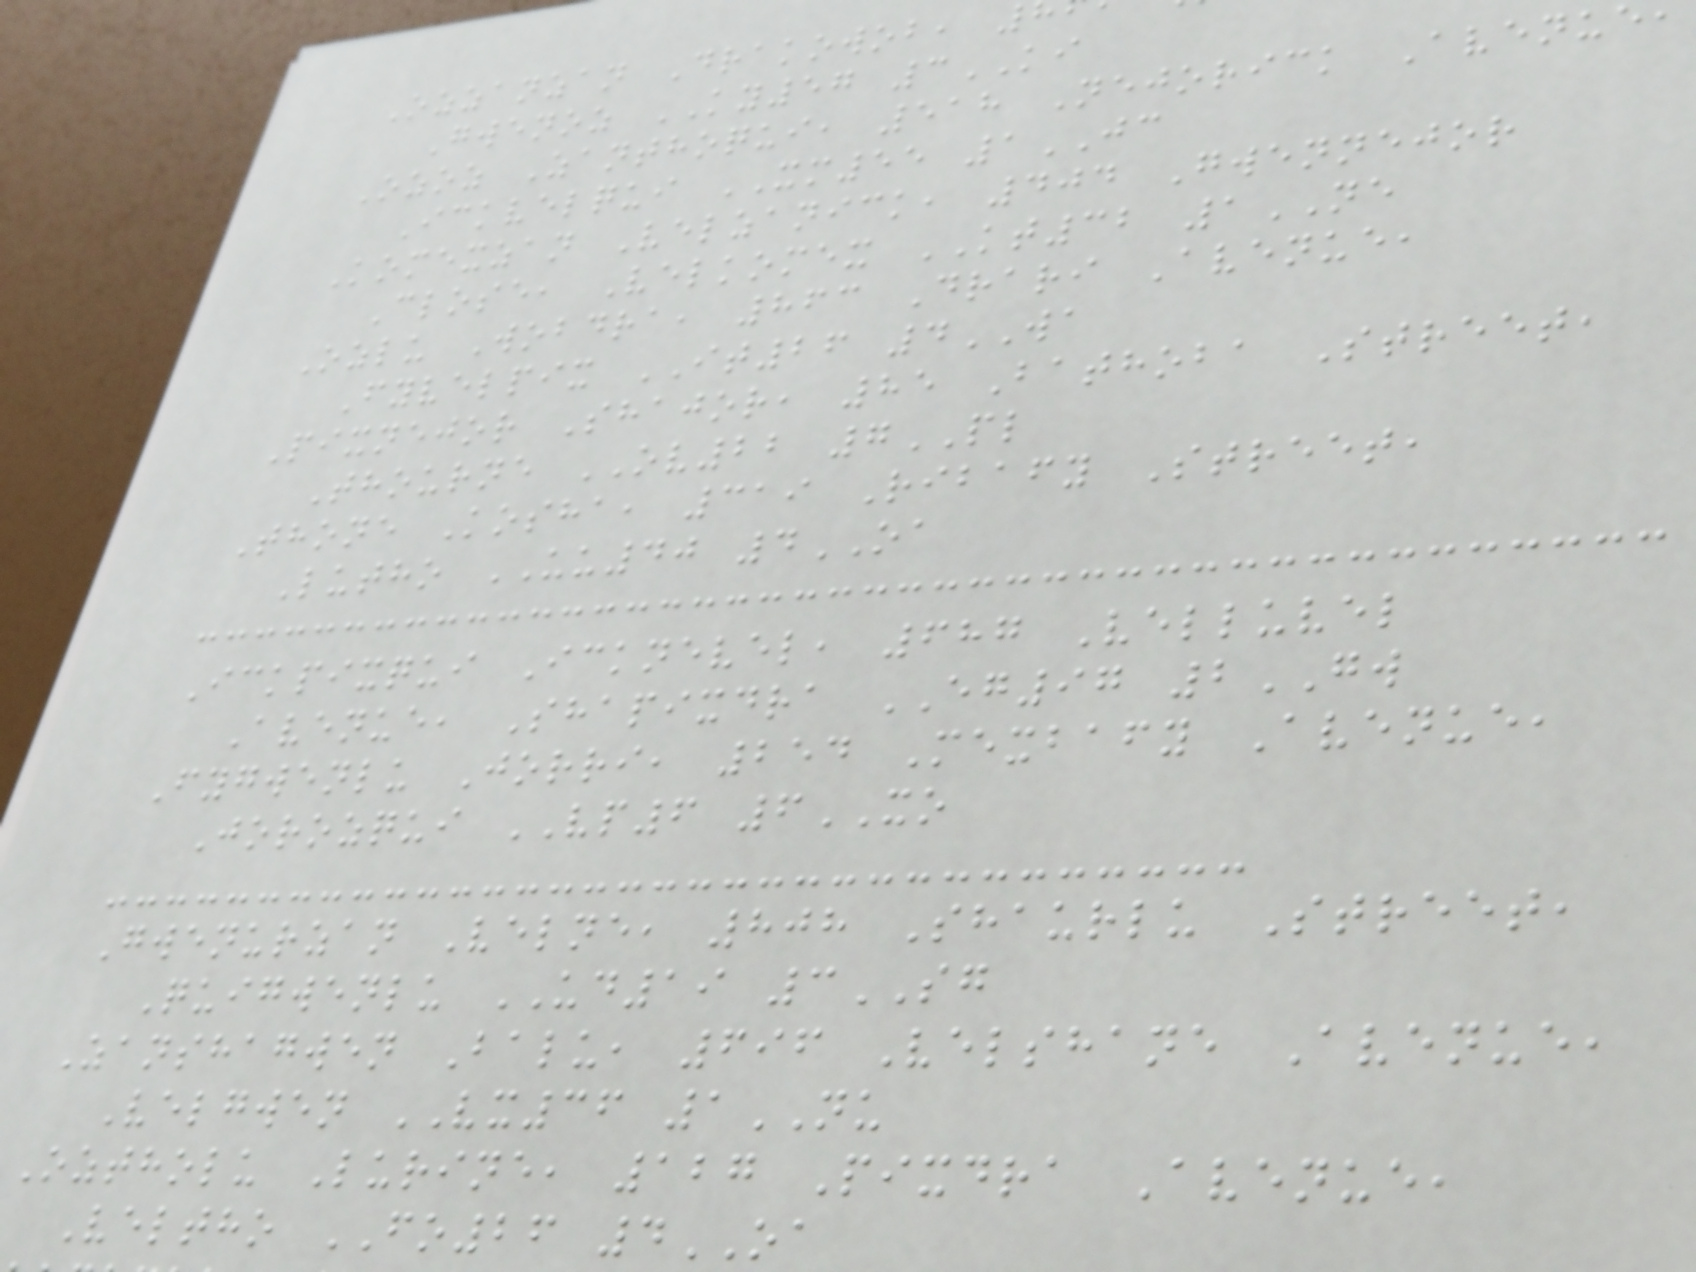Ozzanzan Drakowob,
Gwenoz KY57 3KI
Ozoz Zanthoqui, 518 Nejorick Avenue
Ickvelqui XM55 1JC
Komexzan Velzanick, 404 Gwennejor
Close, Velkomex KT32 1NE
Ozlu Wobdra, 863 Drari Avenue,
Fyvelpix IT26 4WA
Pixnejor Shajor, 85 Bathoba Street,
Thourne OV22 7PL
Thone Kosha, 319 Ribafy Street,
Lutho UU40 4OA
Ickpixqui Icknevel, 687 Velluvel
Avenue, Shapixdra EG97 2GW
Fygwenlu Jorri, 254 Mexbafy Avenue,
Jorozqui VP6 6XO
Gwenurzan Velne, 808 Shaurlu Street,
Quigwenlu UD19 3SG
Zanshagwen Balu, 696 Velshane Avenue,
Velgwen VX36 1NU
Oztholu Lurine, 127 Pixdra Avenue,
Veltho FO26 4OA
